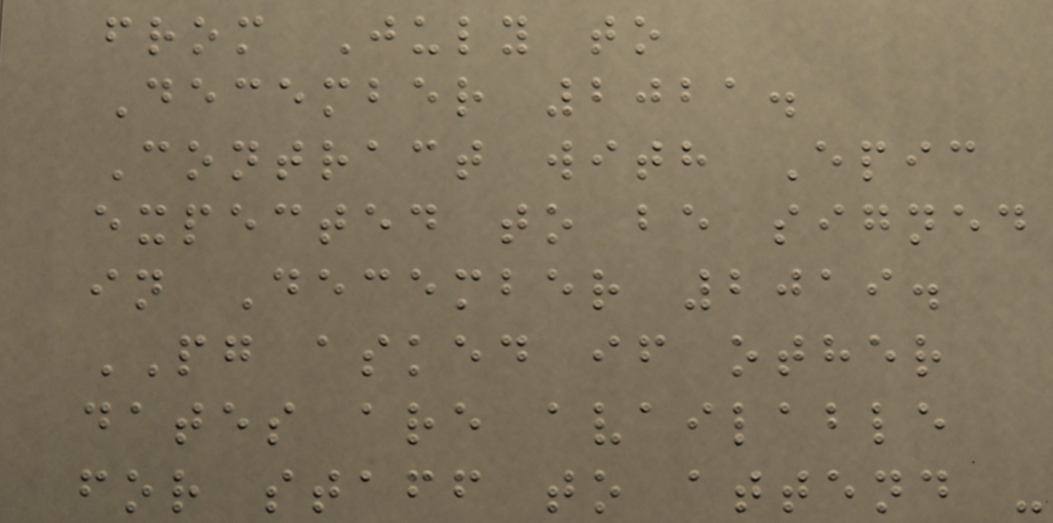from July to
December 2021.
Contract with Epic
expected to be signed
in December 2019.
PG asked if other
dates are available
for staff to attend -
